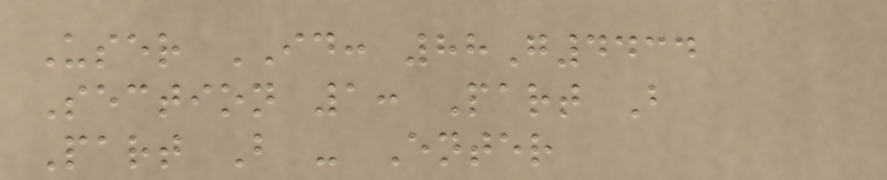User ID: 88G4434
Section 1: Part B
Part B - Enter
